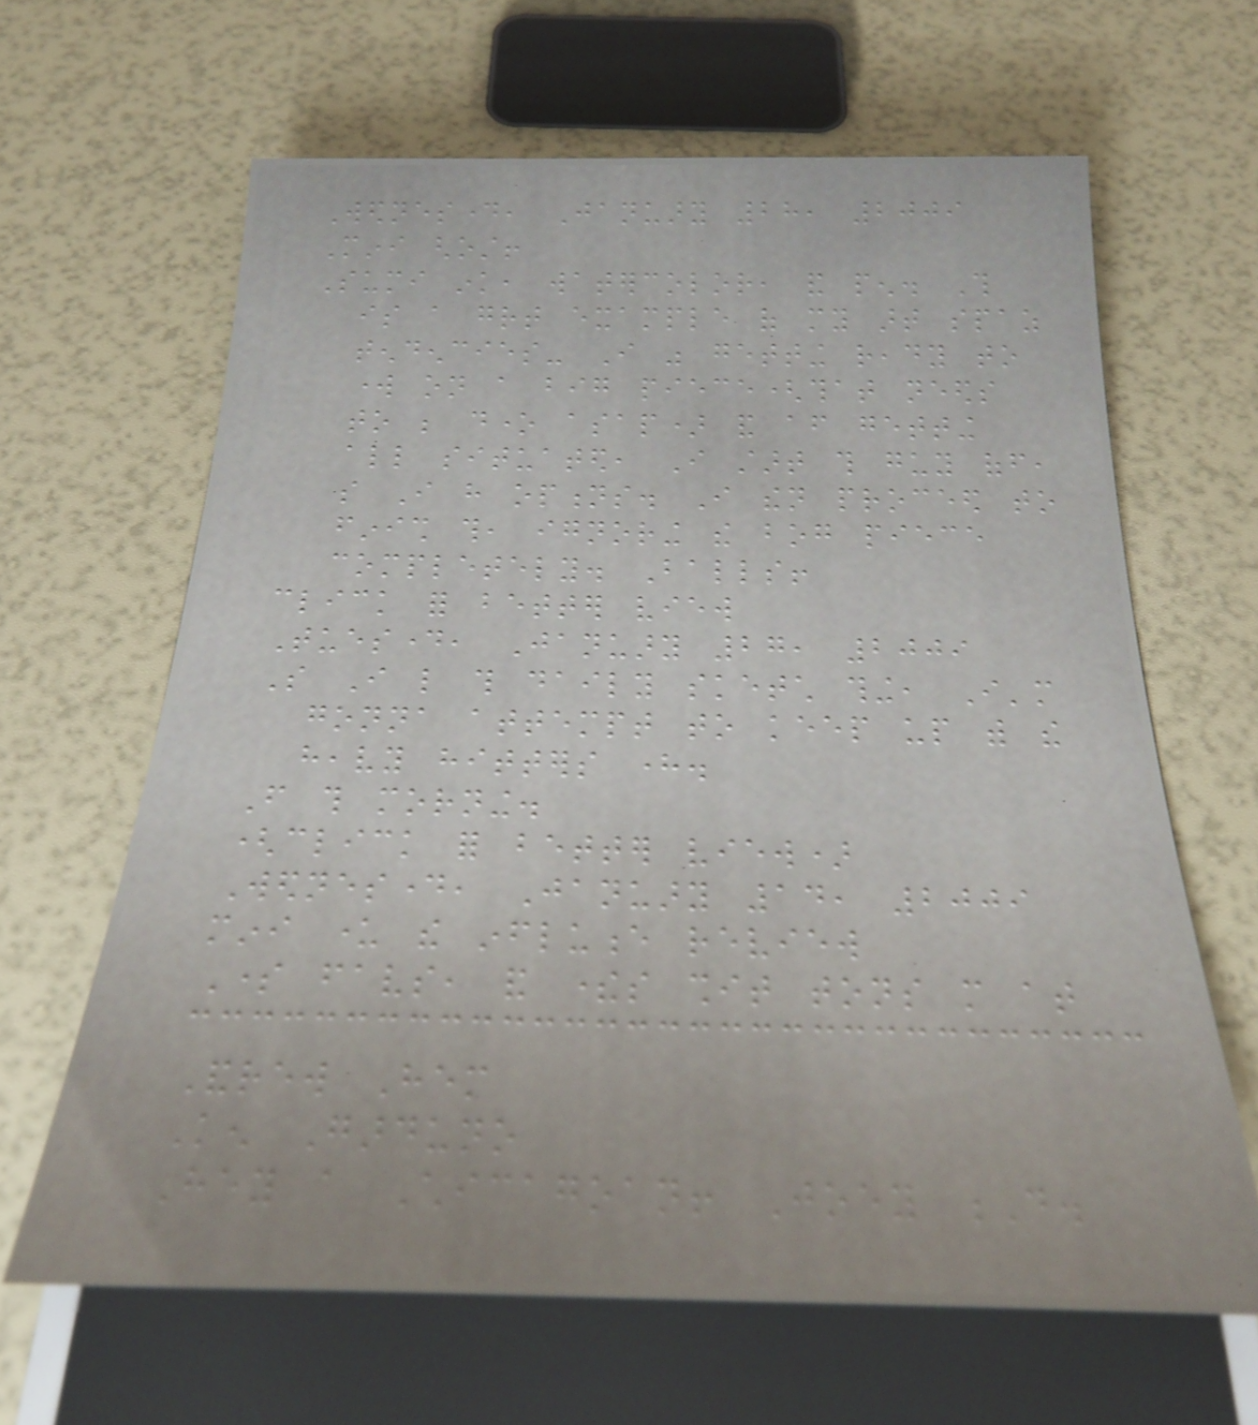Wednesday, January 28, 2009
Mini ghost!
Sumi ink, watercolor, and pen. This
is a great example of my art spaz
tendencies- I was getting ready to
work on a big piece(that needs
to be done asap) and after getting
all situated, I start this guy off,
so I have options. I then proceed to
finish this, ignoring the bog piece
completely. Balls!
click for better view
Tuesday, January 27, 2009
So I like this daily sketch thing, I'm
gonna attempt to keep up with the
heavy hitters here.
From this morning.
(click for better view)
Wednesday, January 14, 2009
mini under the influence review
Some favs, and theres shit tons more at
Andrew Hem
Ken Garduno
Hey a Chicagoan! Joey D.
